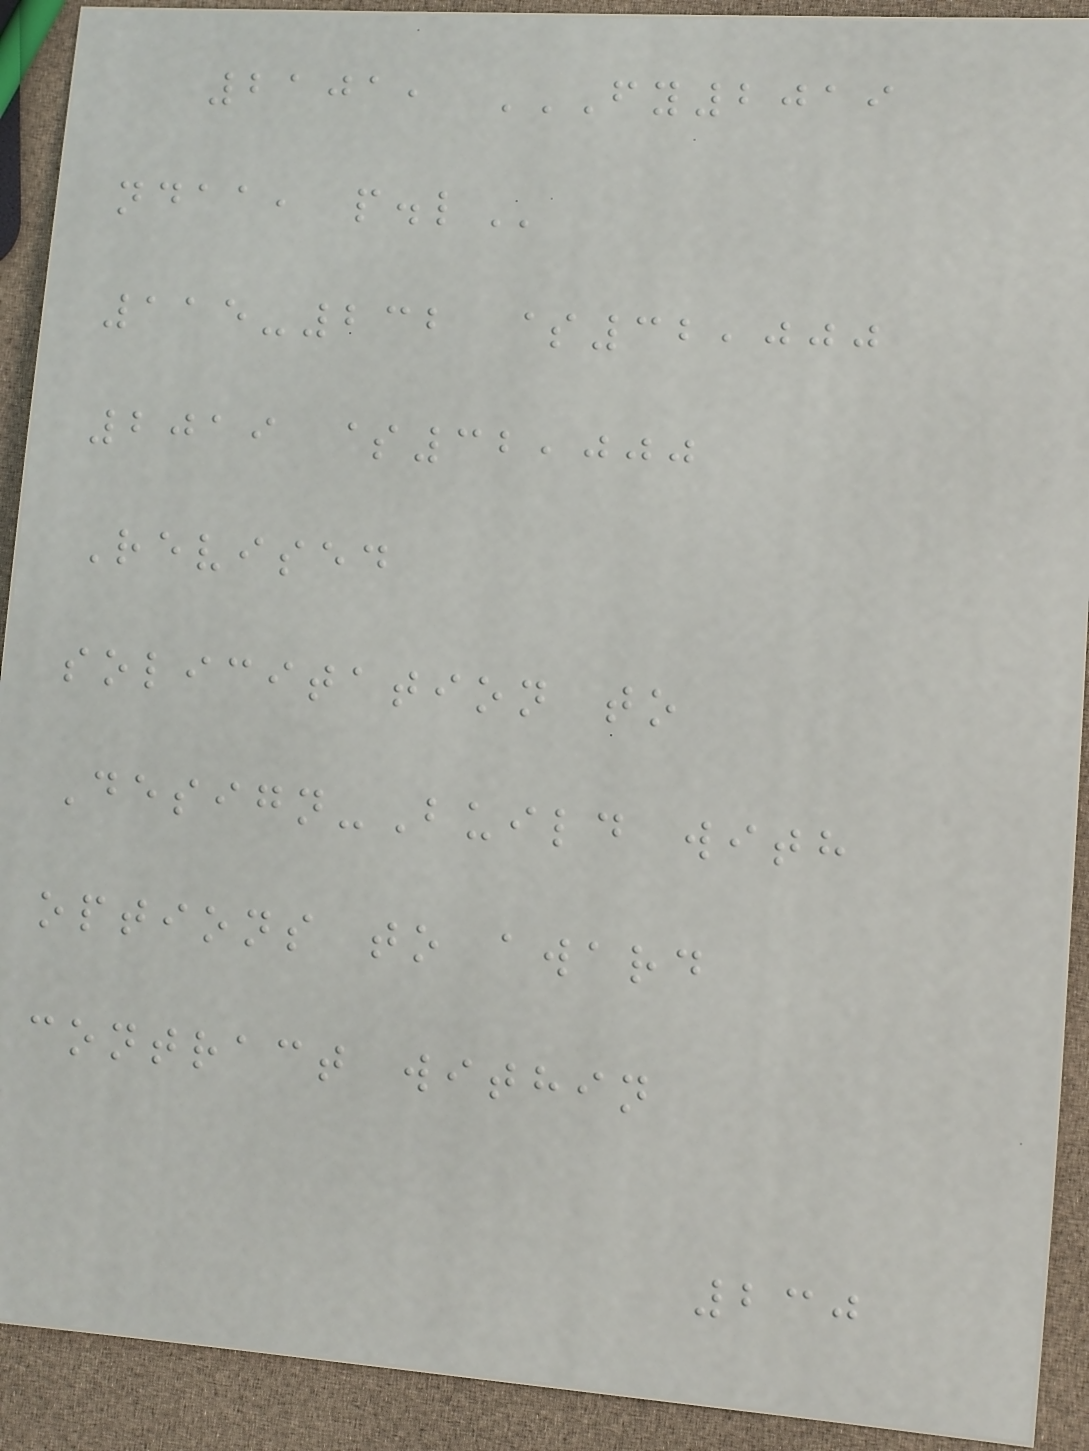2101, FY2019
NDAA, P.L
115-232 $32,000
2019 $32,000
Revised
solicitation to
Design-Build with
options to award
contract within
230
